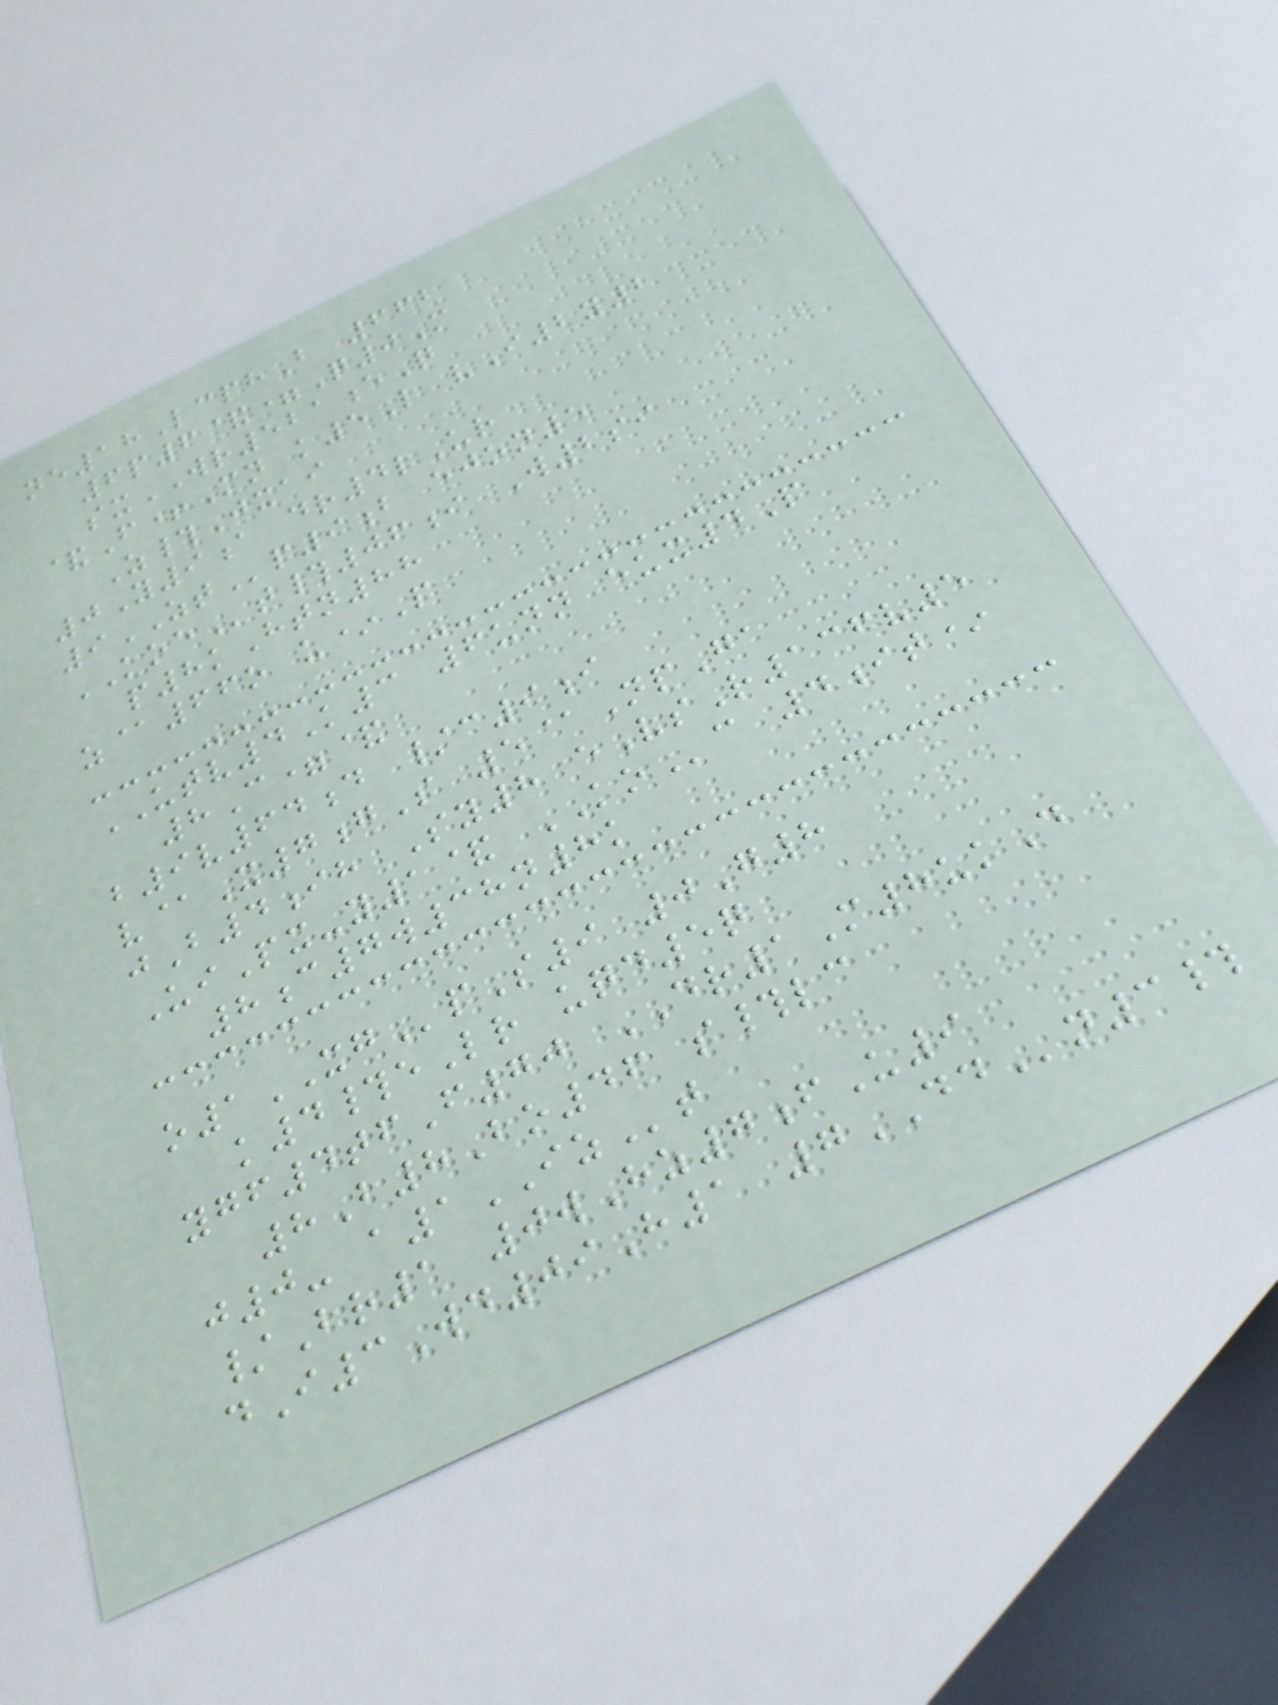ne18LcphB 662
6p6&=Q0M
sxWR521eQ
&F+Mn k5L vI2y2
Z#Jxai
0Y9a dr4lUr
9ZTp9b ejon5
KOEt#06i W2si
p8kHtn88
z@66o u*P
UTV4K3 6unn eux4P
8C=&
b9v64d /c9i
v@X7gS 5@NpGa
jB4ih Sy8 eVsR136v5
UiPx-y1& KOc 4it*
8c7w38n8k
o1XGpS9 0G8
k4#eLr uqd5q
ygf4tfF70 DR1M8ukD
8B8Bo46 s#lc
j0- a1IZt
/Br1 0wHz7fU9
dI3Wd09H1 7DDn3#
